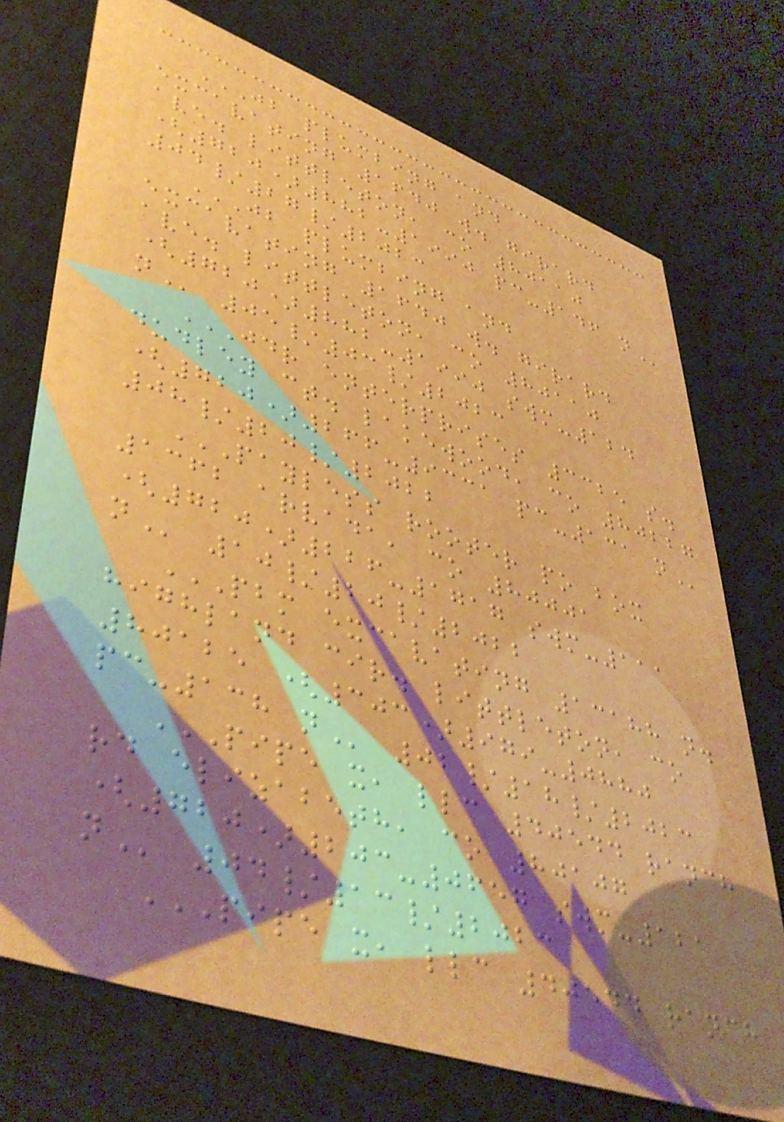JB PLUMBING AND
EXCAVATING 1640 W. GIRARD
AVE. LITTLETON, CO 80110
(720)882-1990 PC-146 N
04/27/2023
JB PLUMBING AND
EXCAVATING 1640 W. GIRARD
AVE. LITTLETON, CO 80110
(720)882-1990 SWM-124
N 05/03/2023
JDR ENTERPRISES 3325 S.
DUDLEY CT. LAKEWOOD, CO 80227
(720)266-9331 PC-131 N
08/20/2022
PAYLESS ROOTER PO BOX
1362 ARVADA, CO 80001
(720)226-1717 SWM-111
N 10/20/2022
PBM EXCAVATING 13188 N.
HIGHLAND CIR. LITTLETON, CO
80125 (303)979-0880
PC-138 N 02/18/2023
PIPE X, LLC 40544 RANCH
RD ELIZABETH, CO 80107
(720)203-0657 SWM-121
N 04/13/2023
PIPE X, LLC 40544 RANCH
